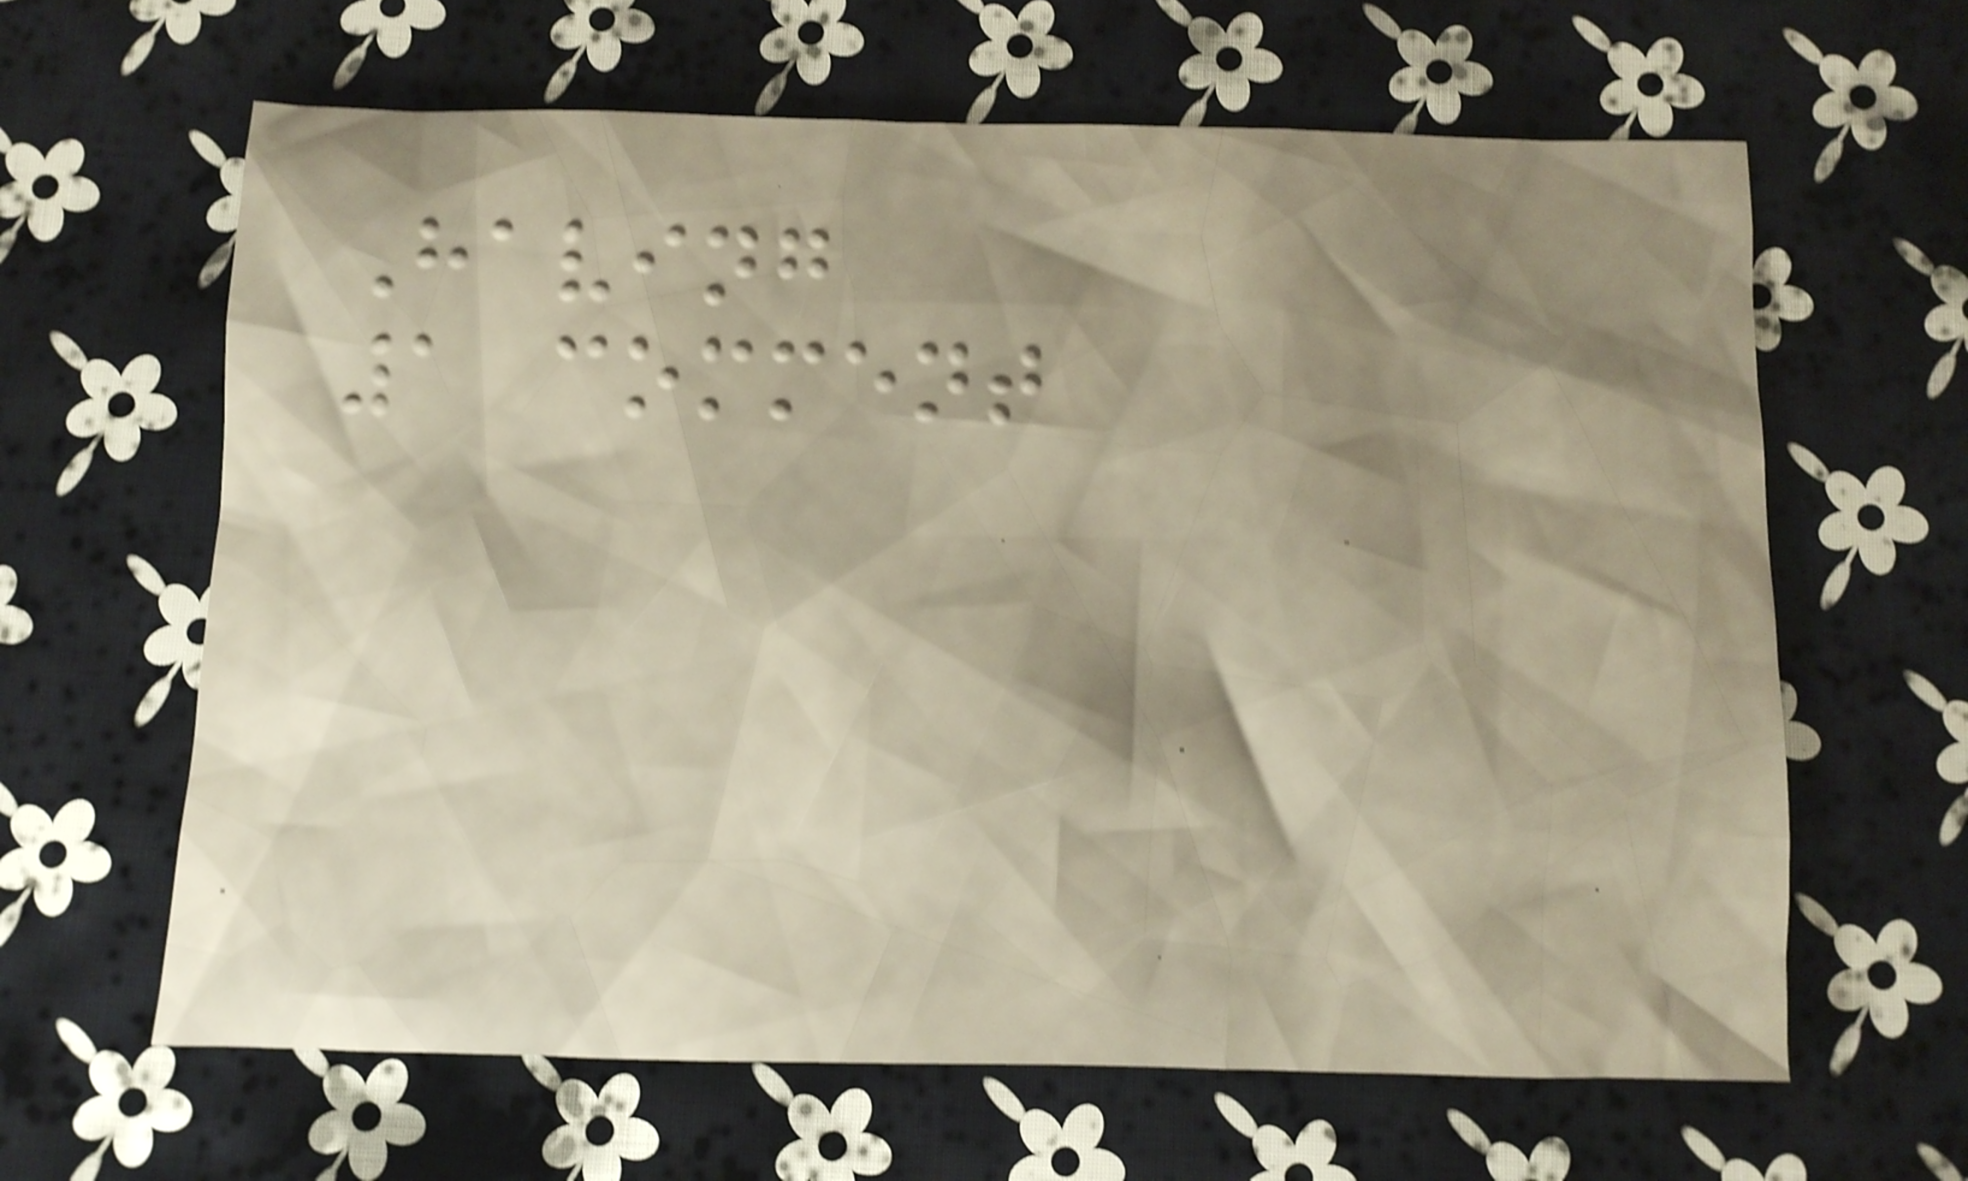Having
1 comment
